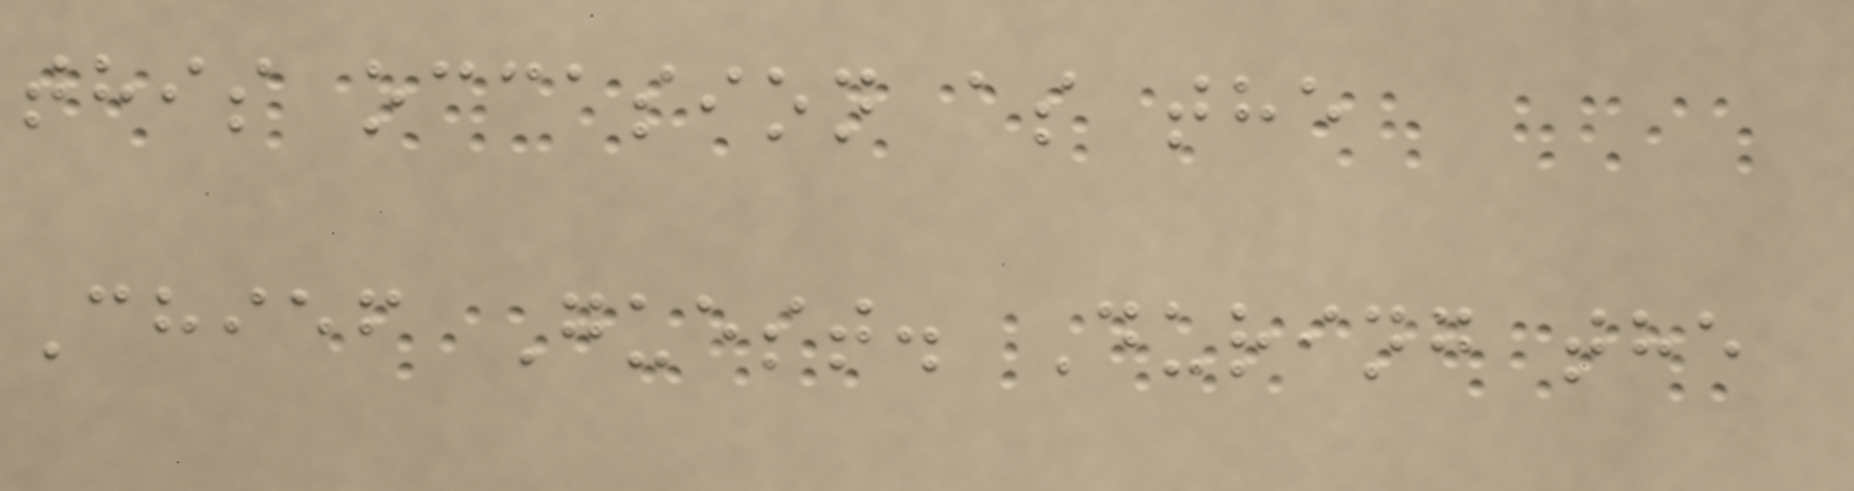this occasion as the
Chief Guest. During the
